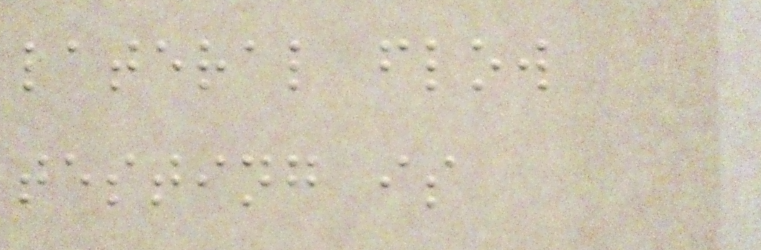lateral flow
testing is
